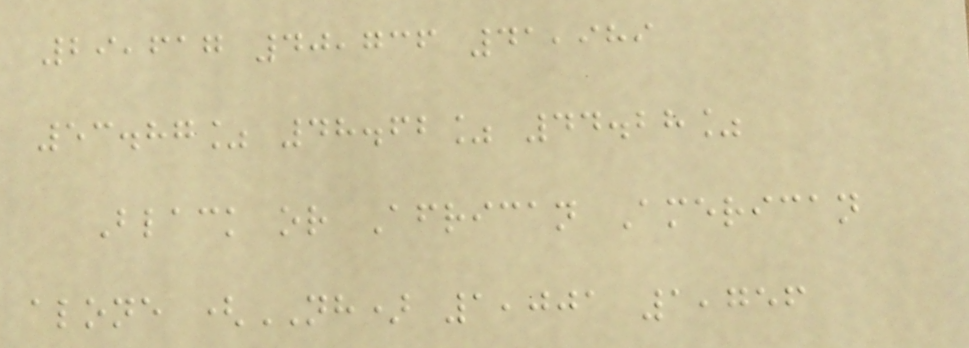29,617 40,736 41,989
53.87% 48.62% 44.28%
Black or African American
alone (NH) 1,001 1,756
